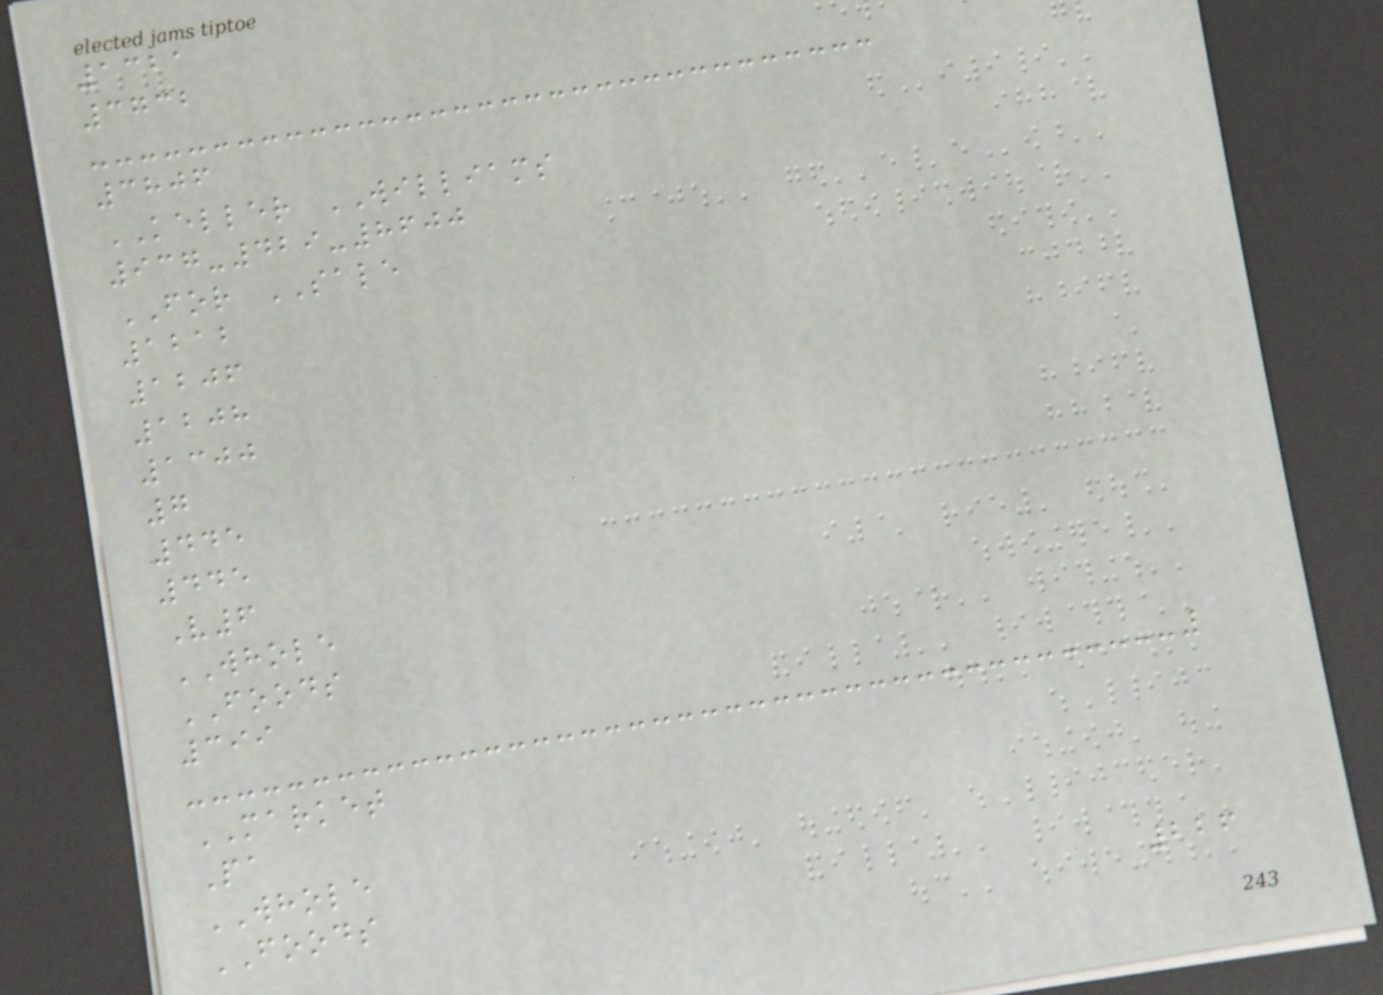1321
3732
3806
KELLER WILLIAMS
937-429-8600
FOR SALE
1212
1206
1208
1300
7
445
445
V6
WHOLE
FOODS
399
MARKET
Pa
WHOLE
FOODS
226
